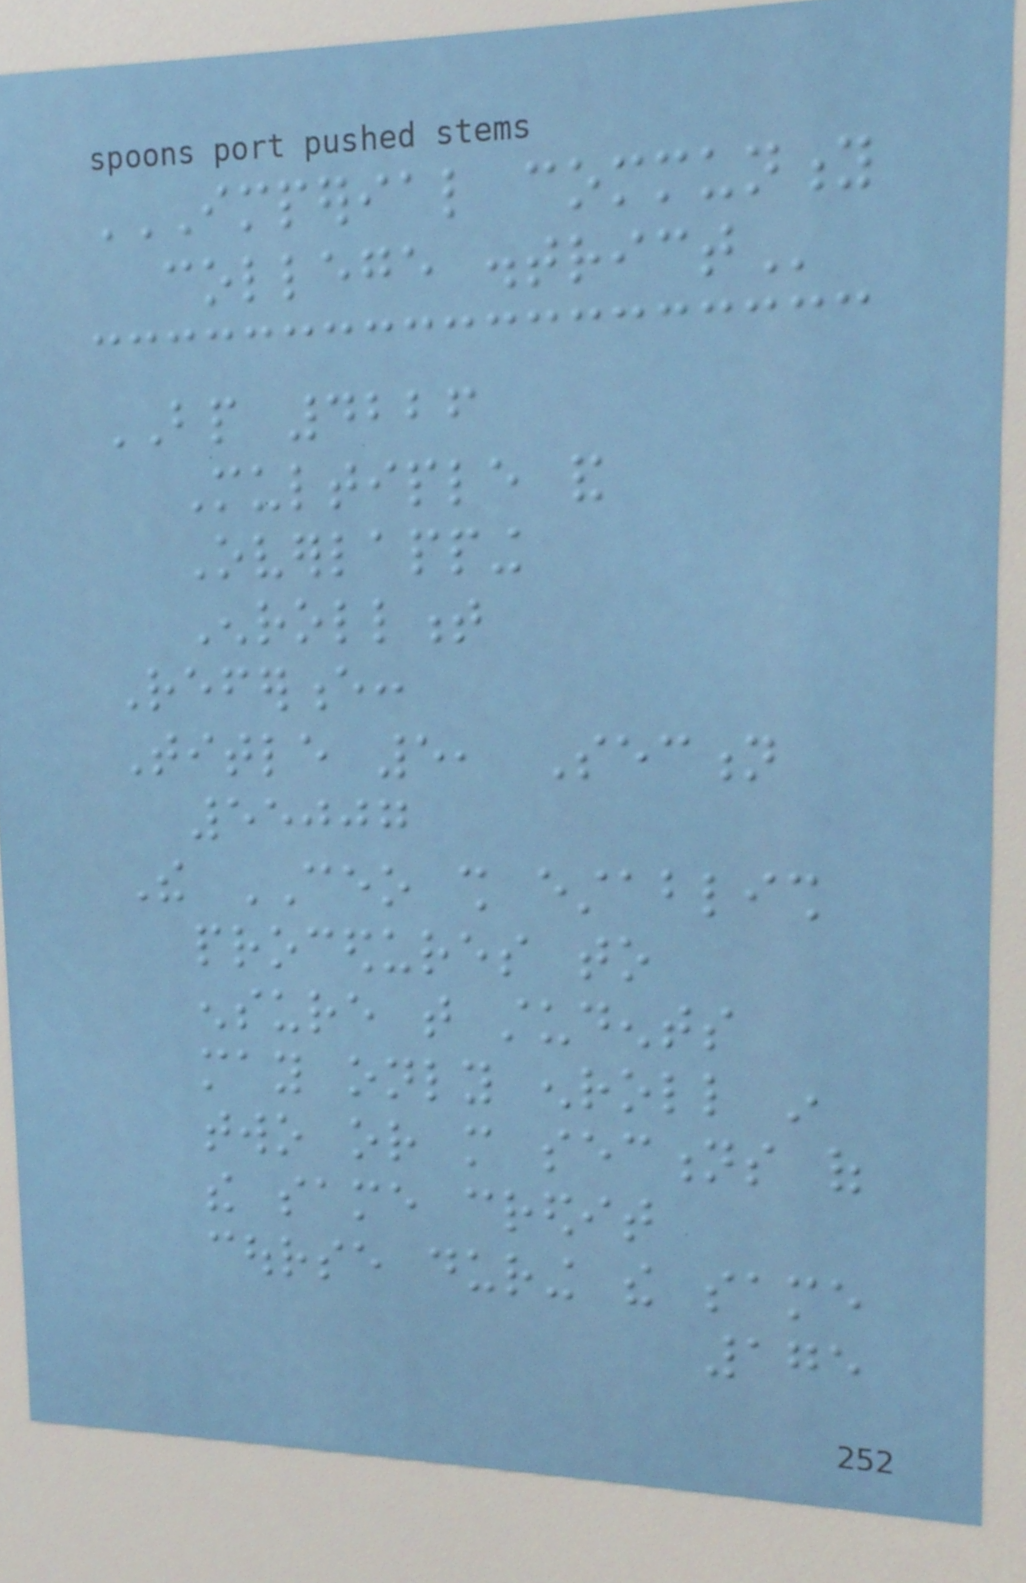IMPERIAL COMMUNITY
COLLEGE DISTRICT
BP 4226
Multiple and
Overlapping
Enrollment
Reference:
Title 5, Section
55007
The CEO shall establish
procedures to
ensure that students
may only enroll in
two or more sections of
the same credit
course during the same
175
